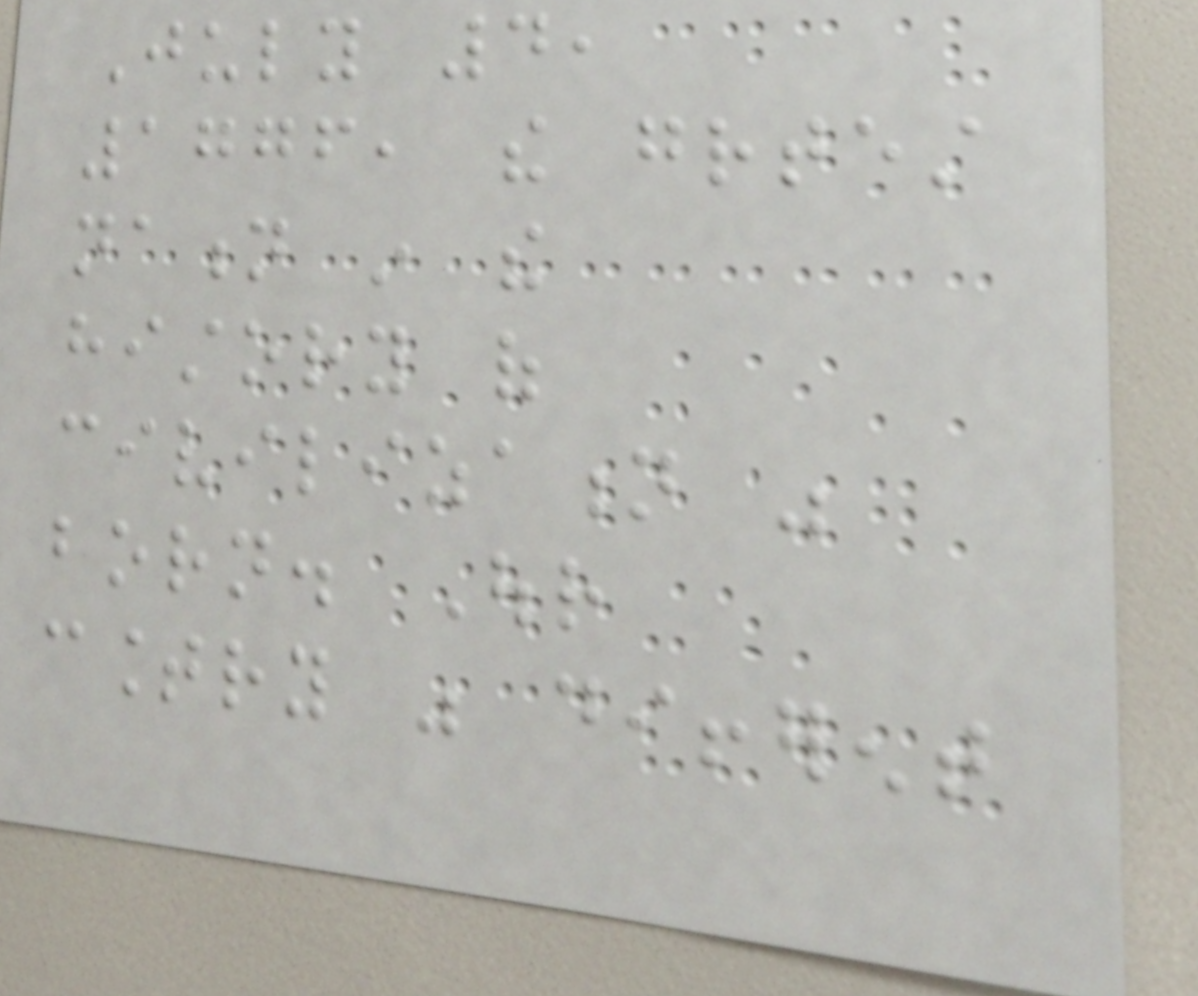July 4,
1776, the greatest
nation in the
history of
civilization was
born. Our
country was different
